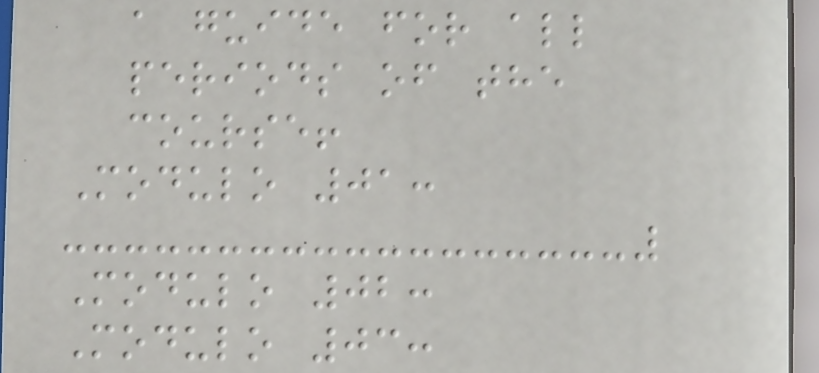a guide for all
periods of the
course!
Modulo 01:
Modulo 02:
Modulo 03:
